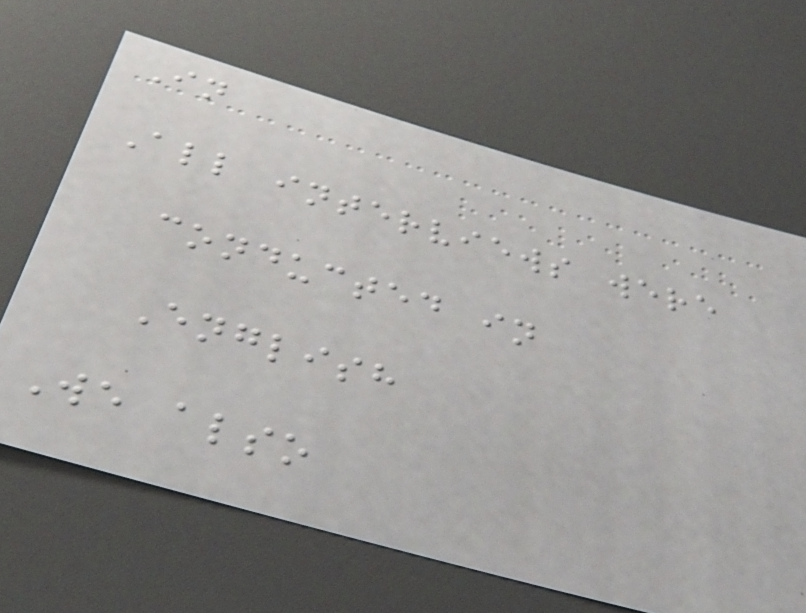In
All interviews were
conducted in
English
We also
